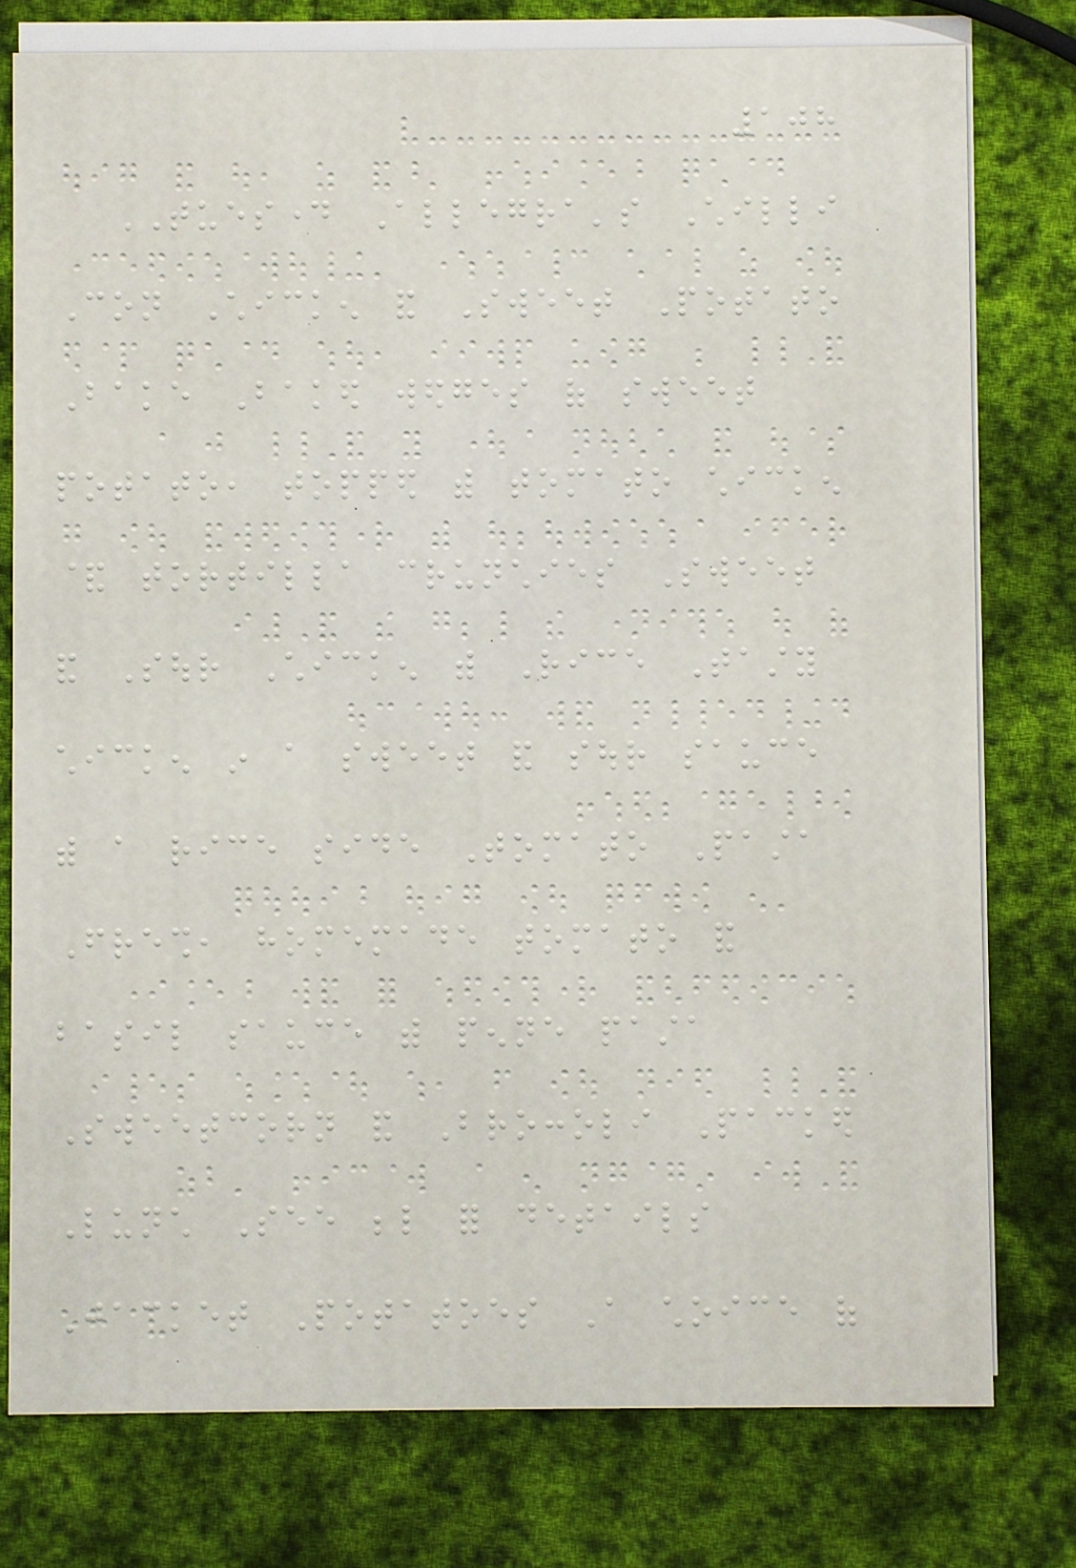108
TUESDAY Allegra's Chilli
Con Chicken and Sweet Potato
Bake Baked wedges of sweet
potato, topped with tomato chicken
& tortilla crunchies Sweet
and Sour Chicken with Rice Tasty
chicken in a sweet and sour sauce
with a rice side Tomato Pasta
Fresh, homemade tomato and
basil sauce with penne pasta
Sweetcorn and Broccoli Packed
Lunch See below for details
Jacket Potatoes A choice of
